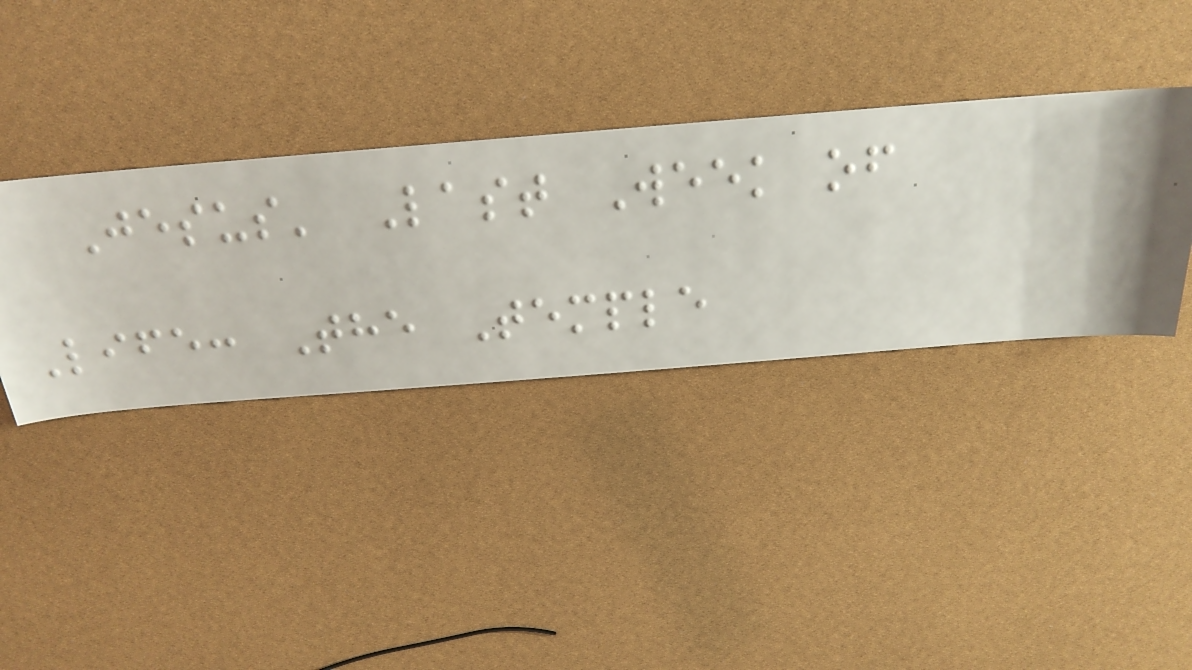Jesus' Last Week of
Life: The Temple
